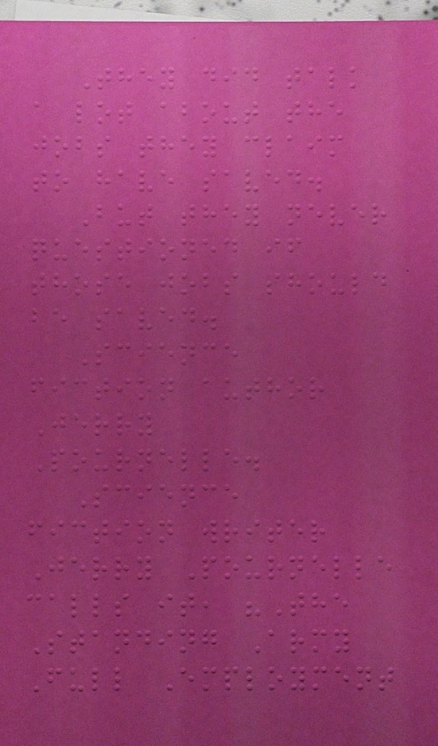They did talk
a lot about the
jobs they claim
to have saved.
But they never
questioned if
those jobs should
be saved.
Science
fiction author
Jerry
Pournelle.
Science
fiction writer
Jerry Pournelle
calls it, "The
Standing Army
Full Employment
